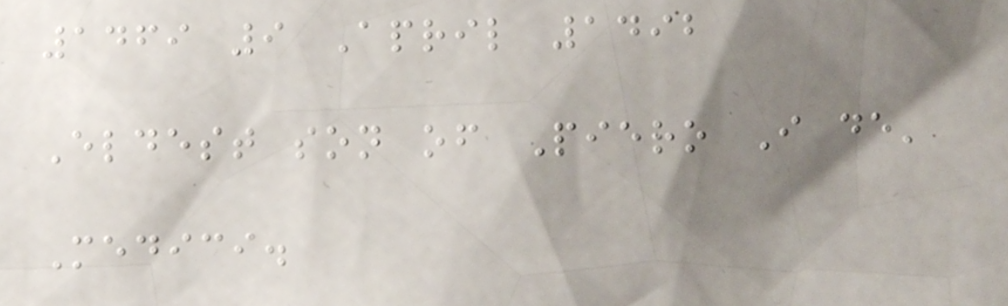1469 9 April 1492
Eldest son of Piero I de'
Medici.
